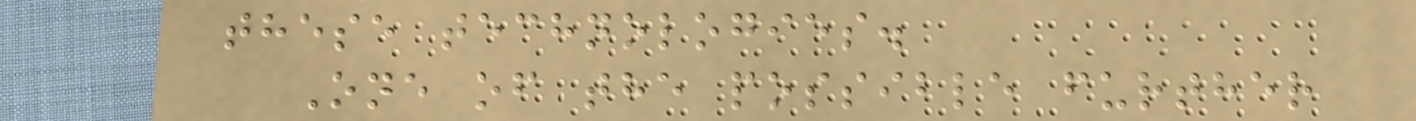these technologies.
One of the possible further
